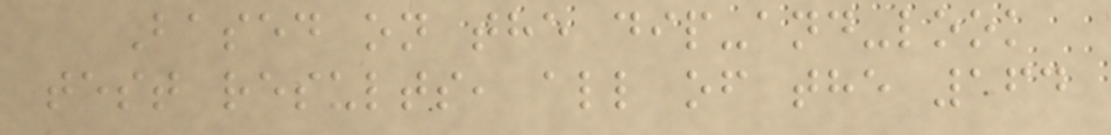Based on the dip-and-look
test results, all of the 164
